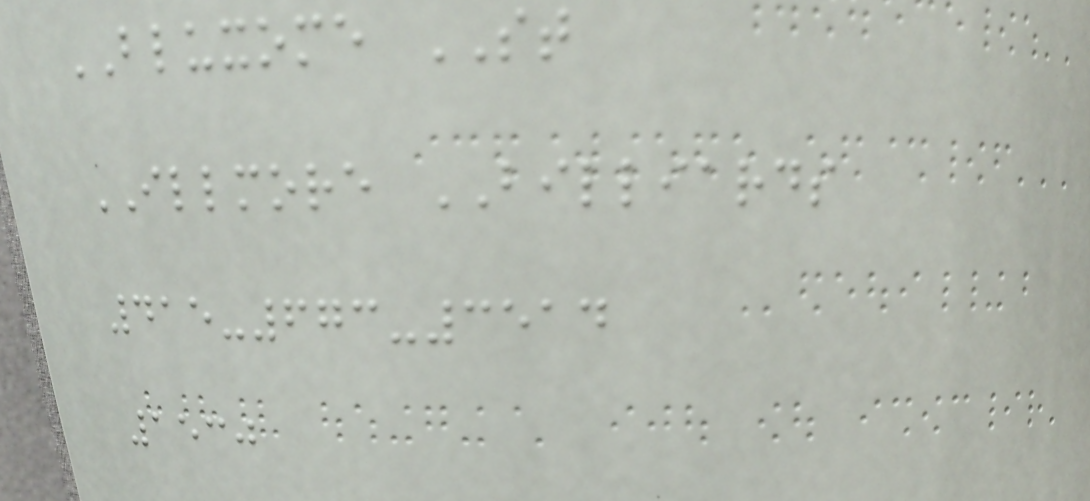BLUXOME ST
ILLMORE BILLIARDS
415-673-3514
1530
